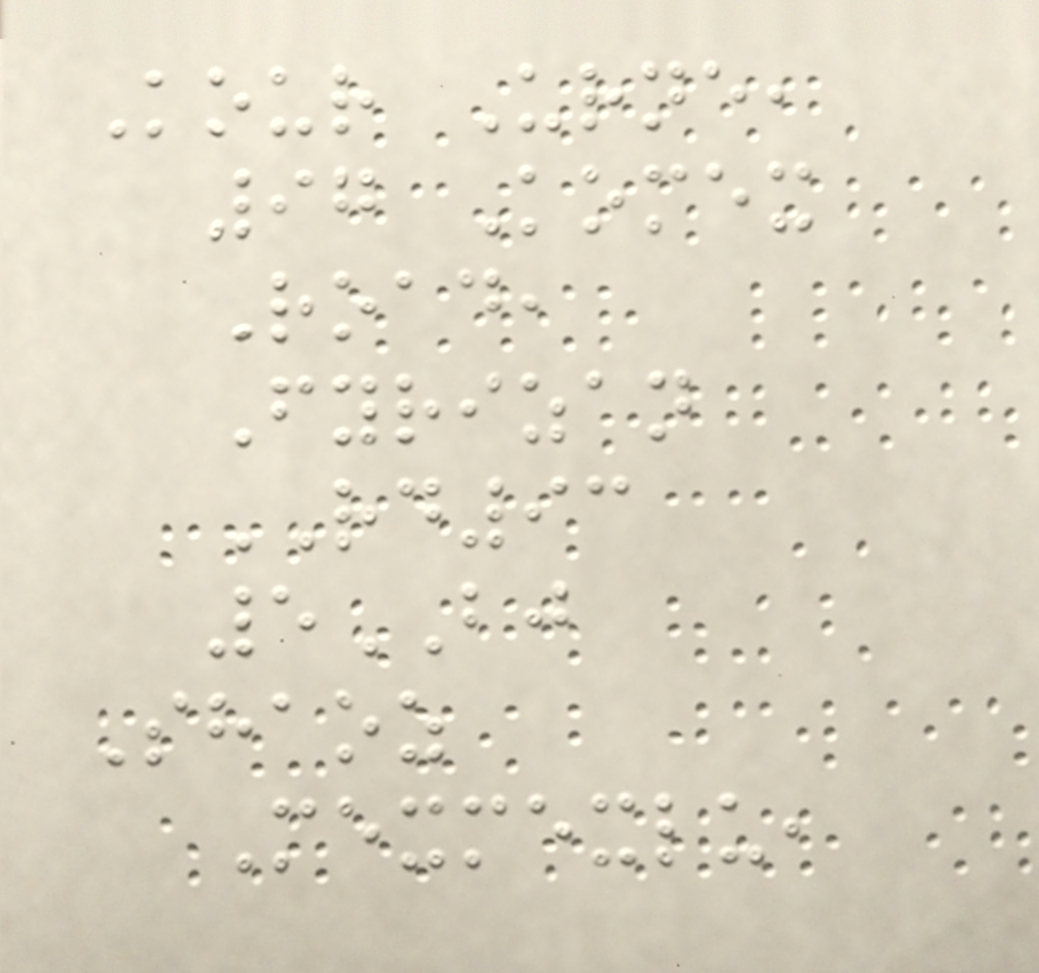Kour Urne,
97 Komex
Road,
Fyrizan
RD93
5BJ
Shaoz
Mexmexlu,
